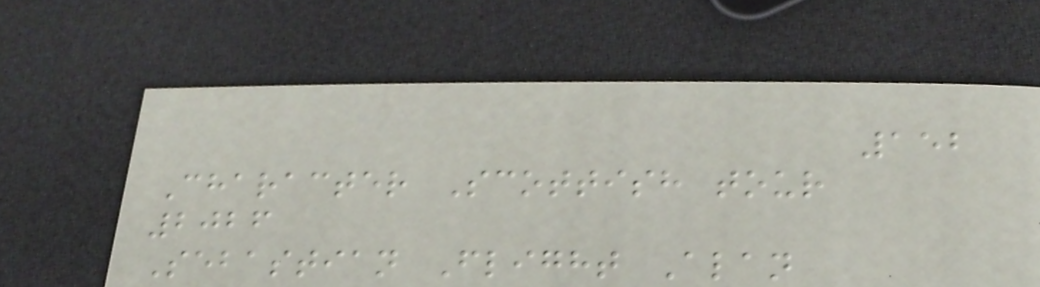152
Character Scottish tour
2026
Sebastian Flight Alan
